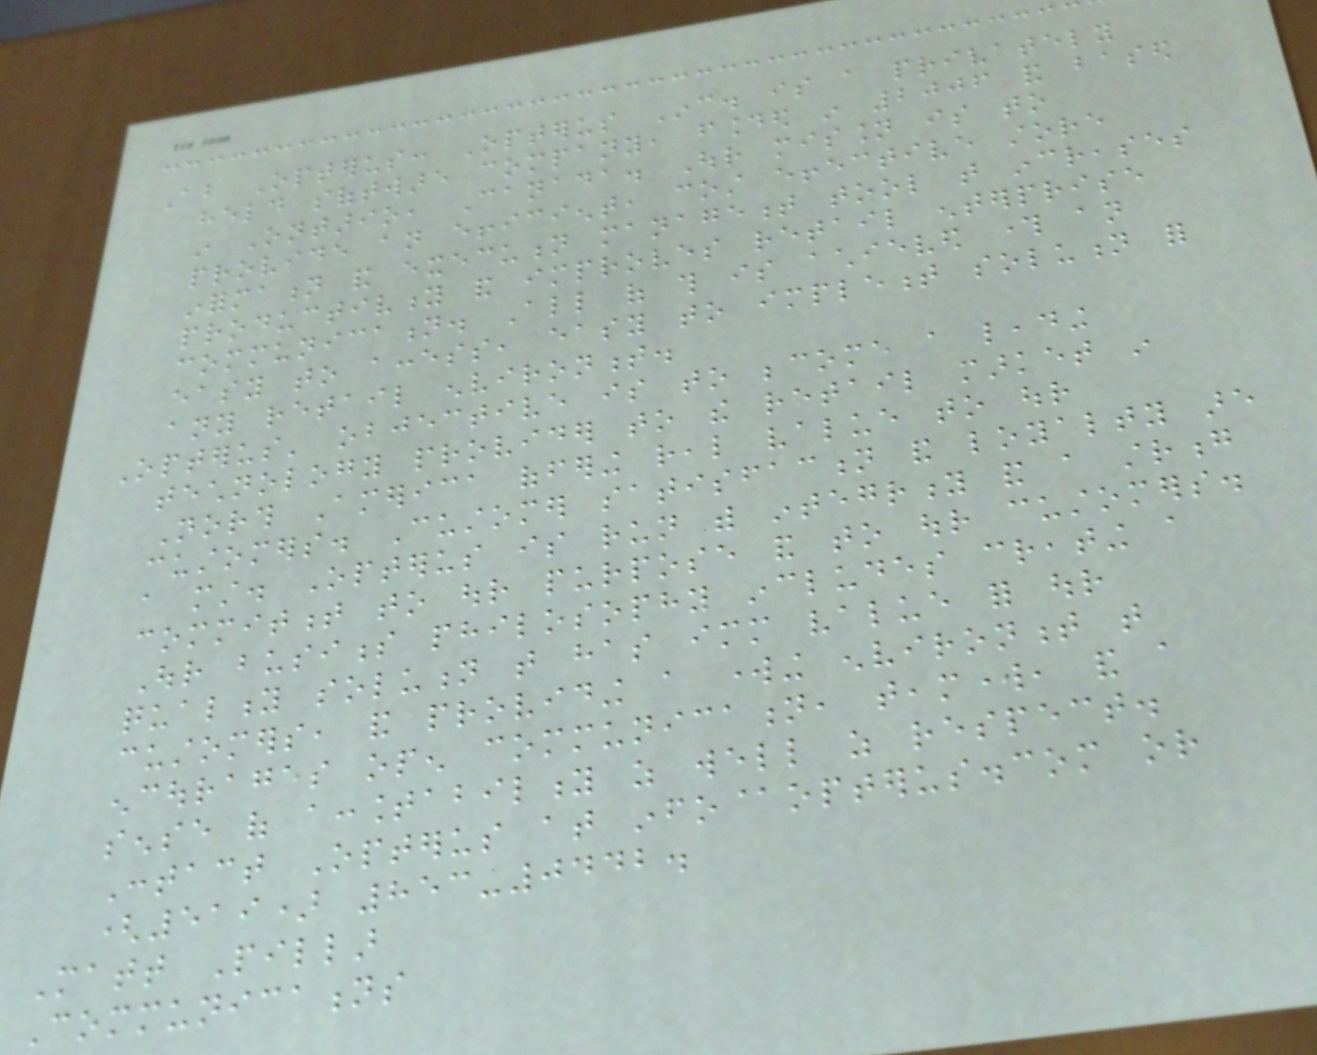About Opterus: Opterus Inc. is a privately
held software company, founded in 2006 and based
in Ontario, Canada. Our mission is to
provide an efficient, cost effective store
information and execution management tool that increases
productivity and improves retail enterprise
communication. All of this is achieved through an
easy to access, easy to implement solution for
any retail environment.
Opterus' objective is to become a leading
technology provider to the retail market in
North America offering real value to our
customers. Customer satisfaction and loyalty are
a must. Opterus is run with integrity and a strong
commitment to our purpose and to our customers.
Our business philosophy includes creating a
quality solution that has immediate value for our
customers, and providing a working environment that
encourages open communication, teamwork, and a
sense of accountability as well as respect.
Contact Opterus at info@opterus.com or
(519) 853-0442.
Matt Pillar
Communications
